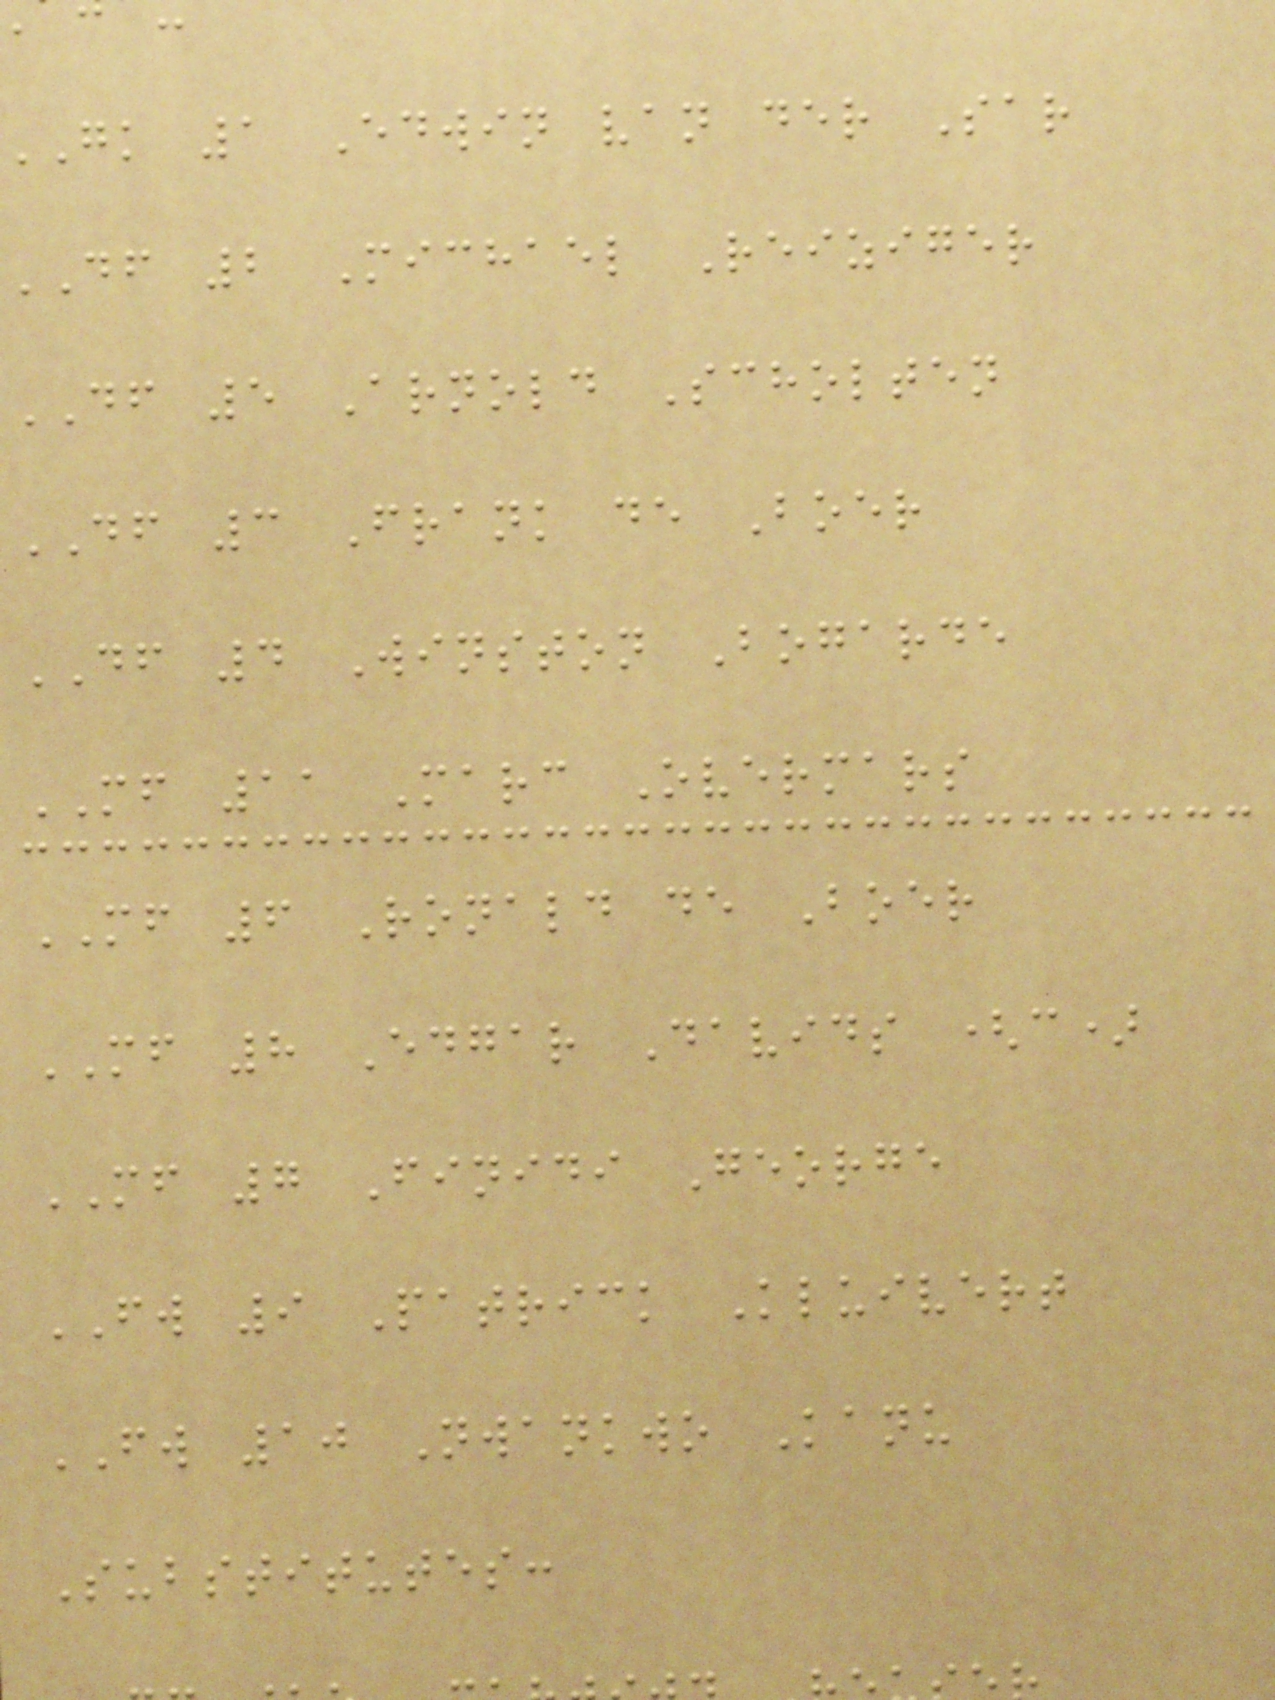gk 1 Edwin van der Sar
DF 2 Michael Reiziger
DF 5 Arnold Scholten
DF 3 Frank de Boer
DF 4 Winston Bogarde
MF 11 Marc Overmars
MF 6 Ronald de Boer
MF 8 Edgar Davids (c)
MF 7 Finidi George
FW 9 Patrick Kluivert
FW 10 Nwankwo Kanu
Substitutes:
